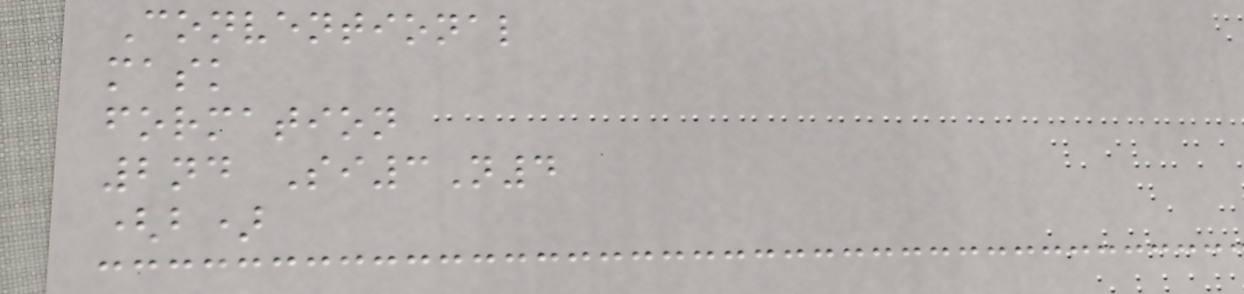Conventional
mask
formation
2nd Si3N4
(b)
